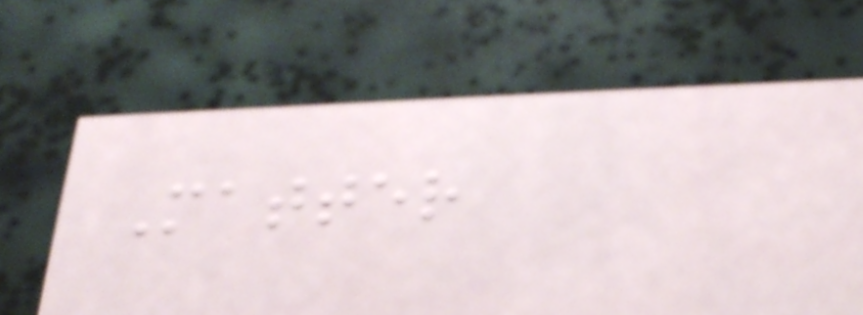Matter
